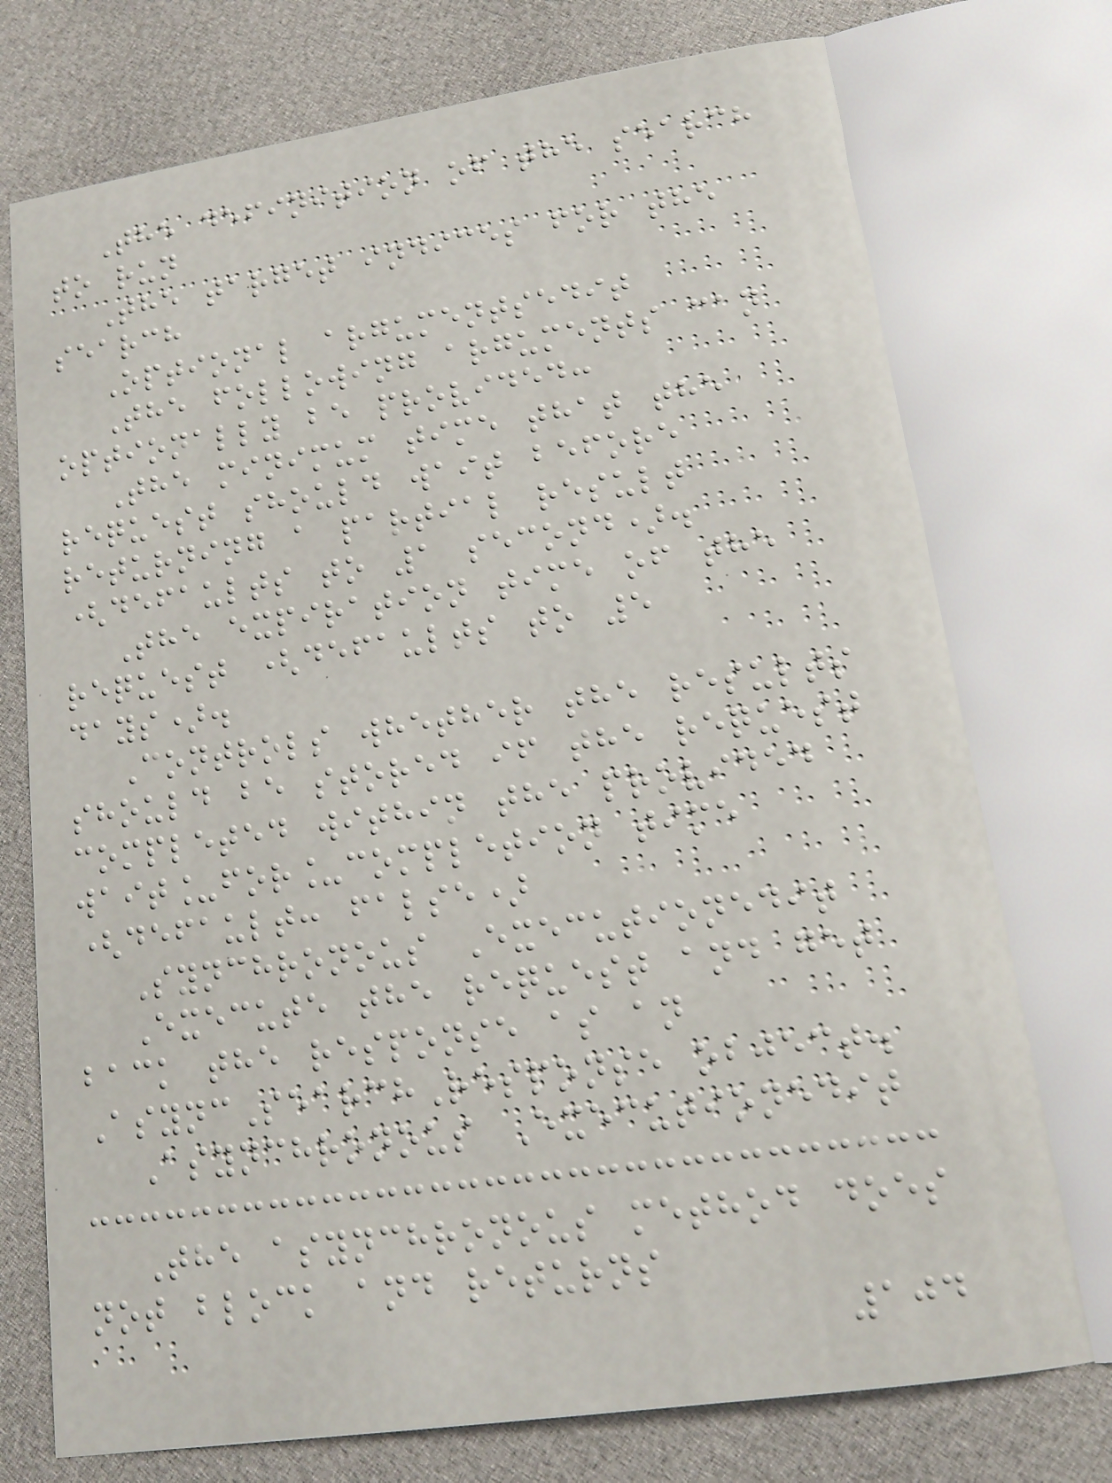The definition of the search
to run
The target indices for the
search
Optional argumentsedit
The following arguments can
optionally be provided:
The minimum time that the
request should wait before
returning a partial result
(defaults to 1 second).
The expiration time of the
request (defaults to 5
days).
Controls whether the results
should be stored if the request
completed within the provided
wait_for_completion time
(default: false)
Synchronous Executionedit
Execute the request and get
back the response as an
AsyncSearchResponse object.
Asynchronous Executionedit
The asynchronous method does
not block and returns
104
